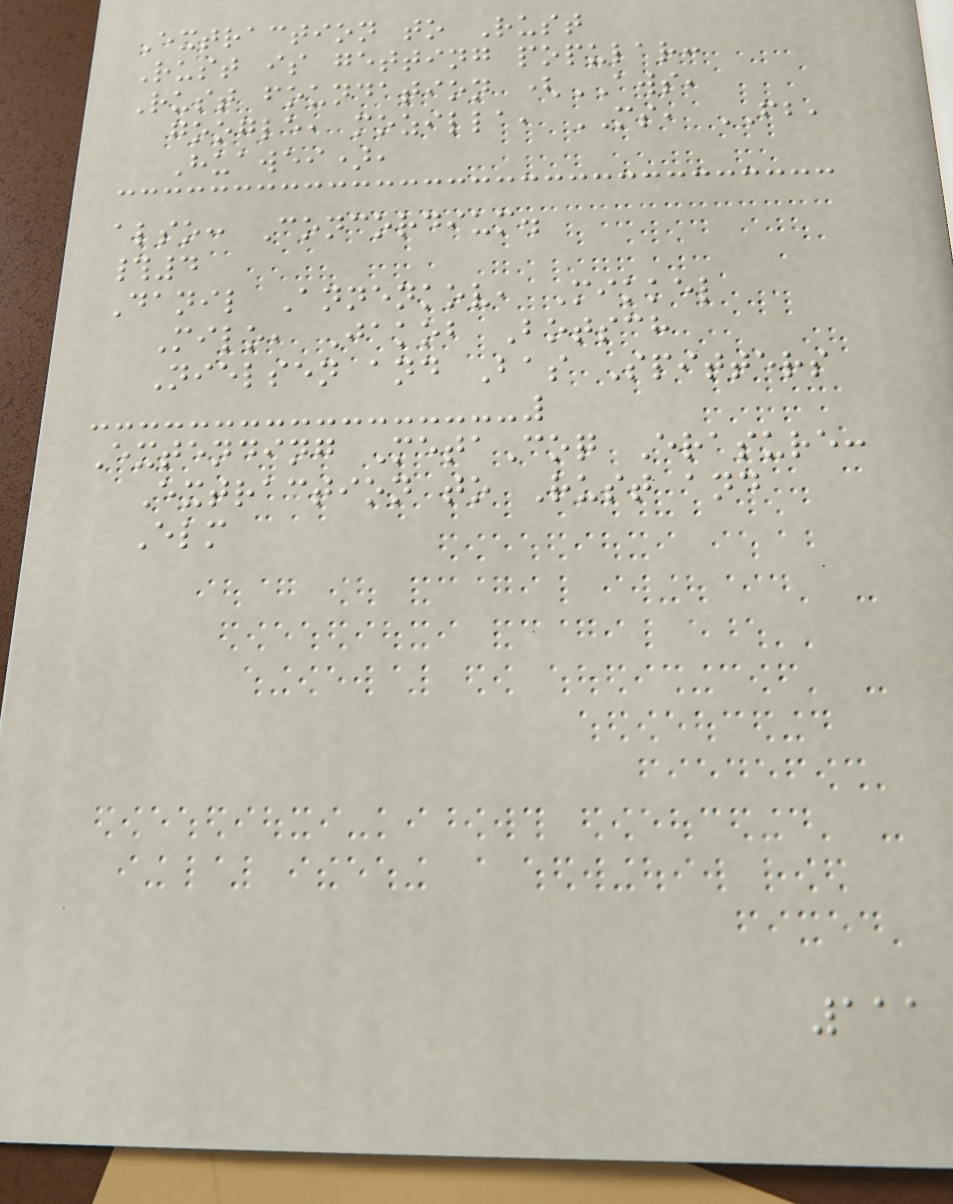Extraction to Rust
Rust is getting popular:
Rust foundation (AWS,
google, mozilla, MS, FB,
Huawei),
also: Concordium.
#4
Danil Annenkov, Mikkel
Milo, Jakob Botsch
Nielsen and Bas Spitters
Extending MetaCoq Erasure:
Extraction to Rust and
Elm
111
